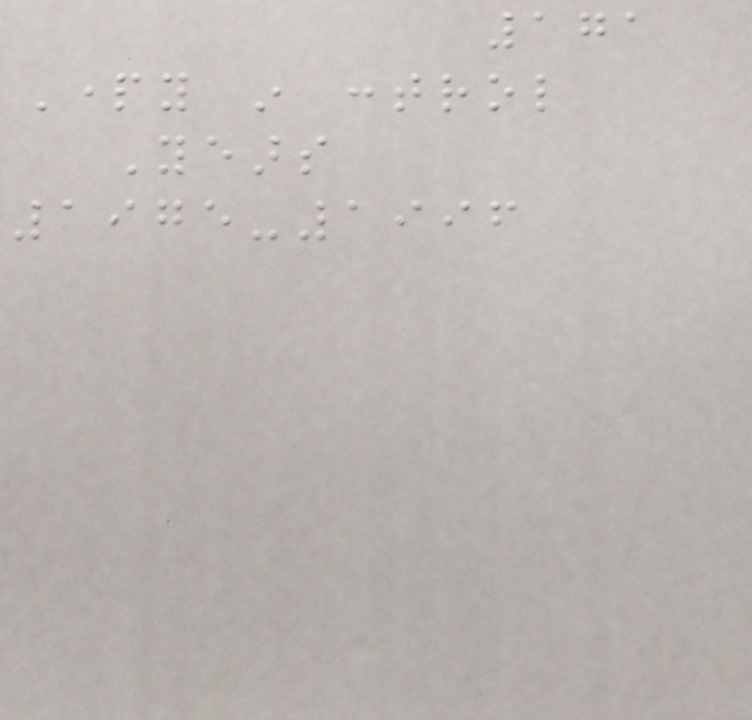171
Party in control
Years
1975-1996
